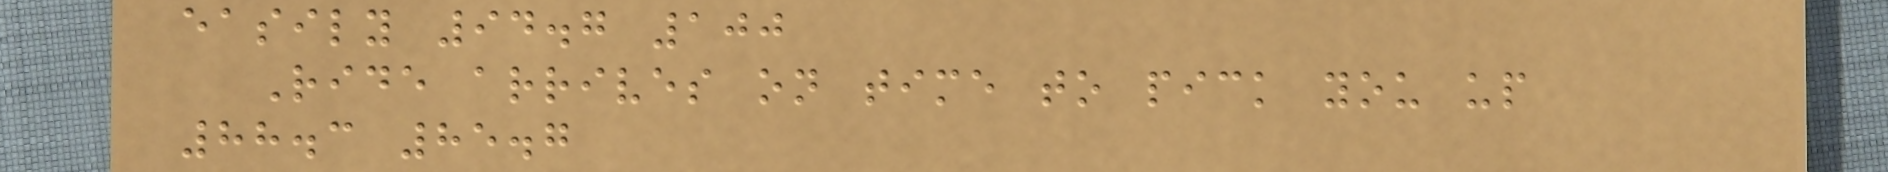easily 94.7 100
Ride arrives on time to pick you up
88.3 85.7
